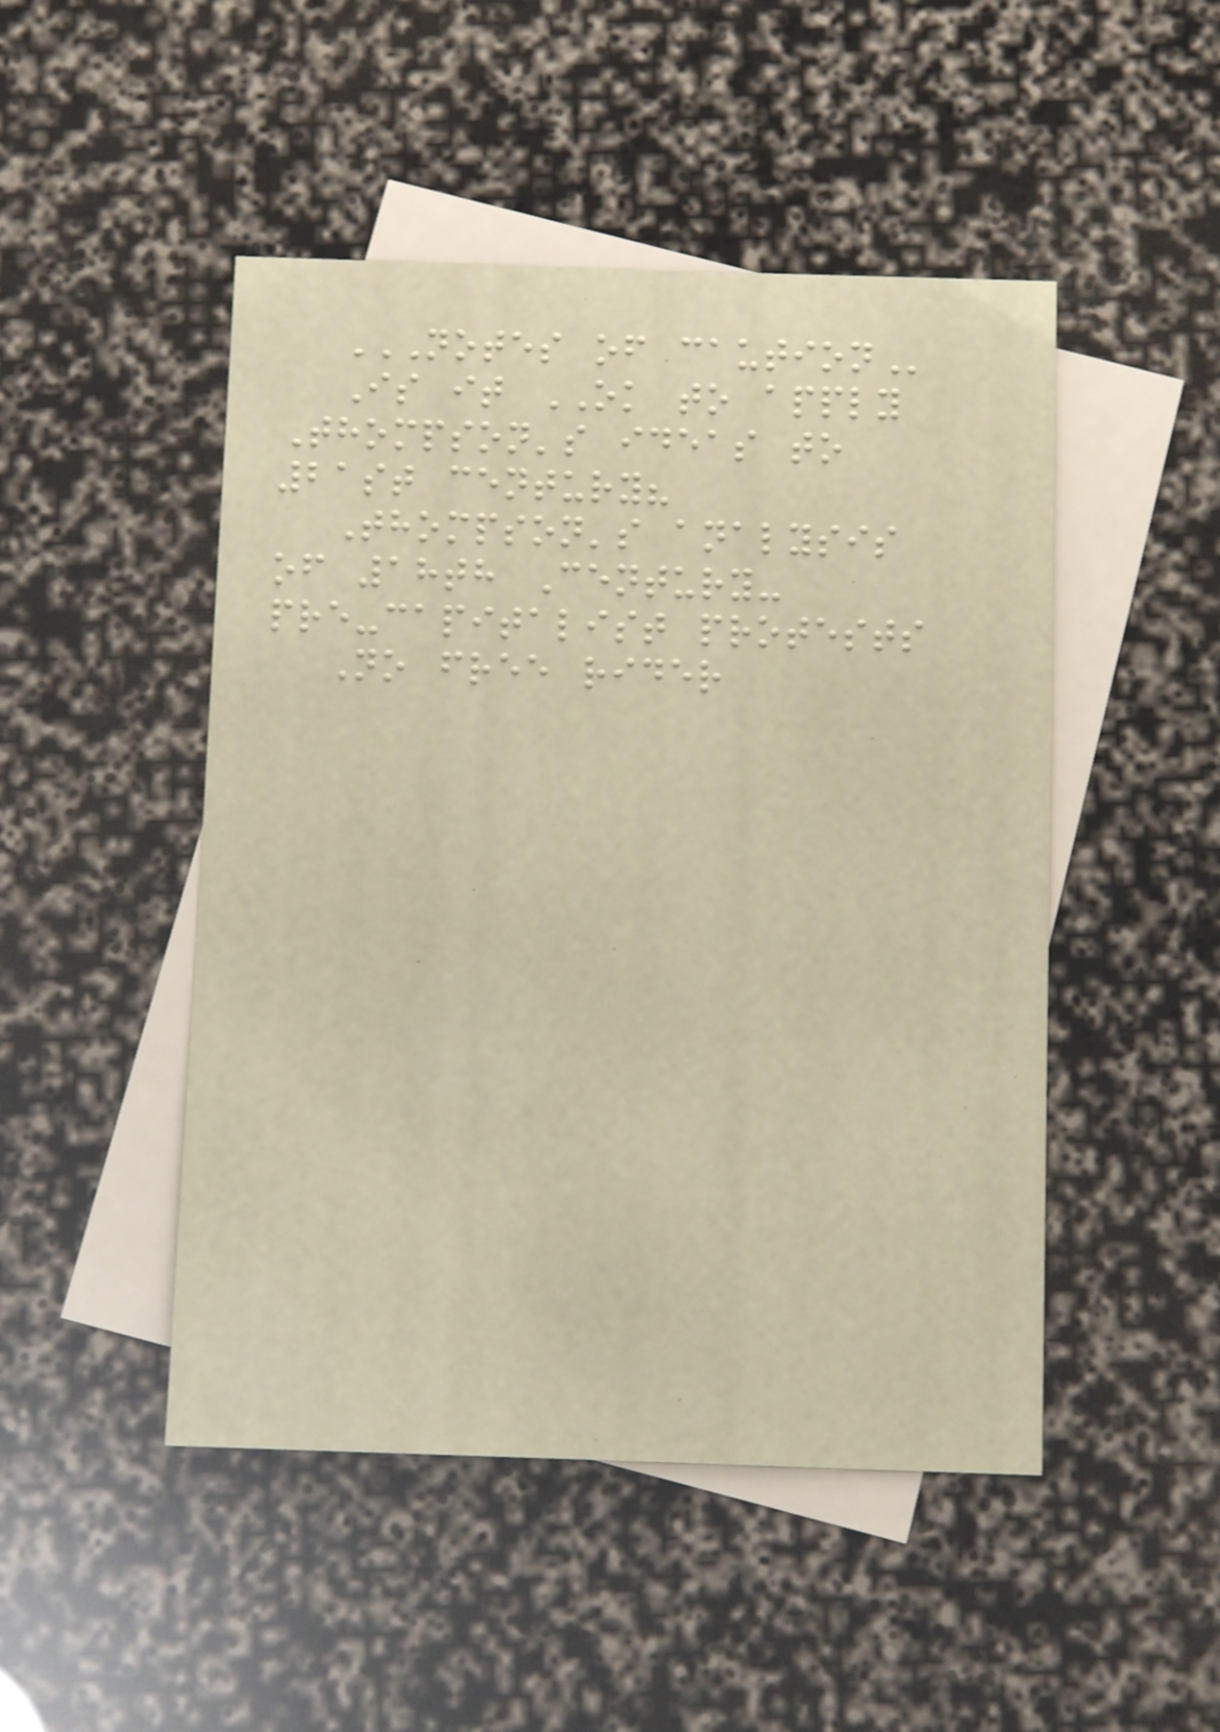NOTES OF CAUTION
Is it OK to apply
Thompson's ideas to
21st century?
Thompson's analysis
of 18th Century-
pre-capitalist protests
No free rider
